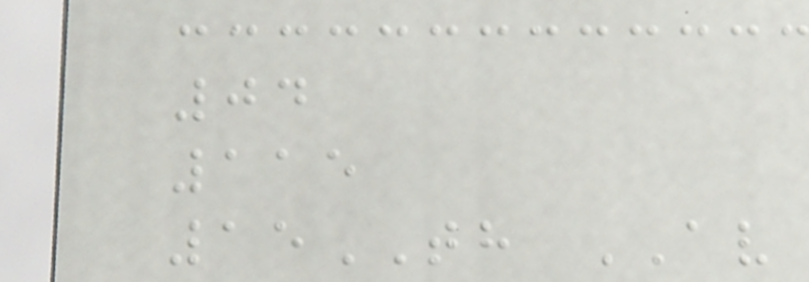04
115
15TH AV
